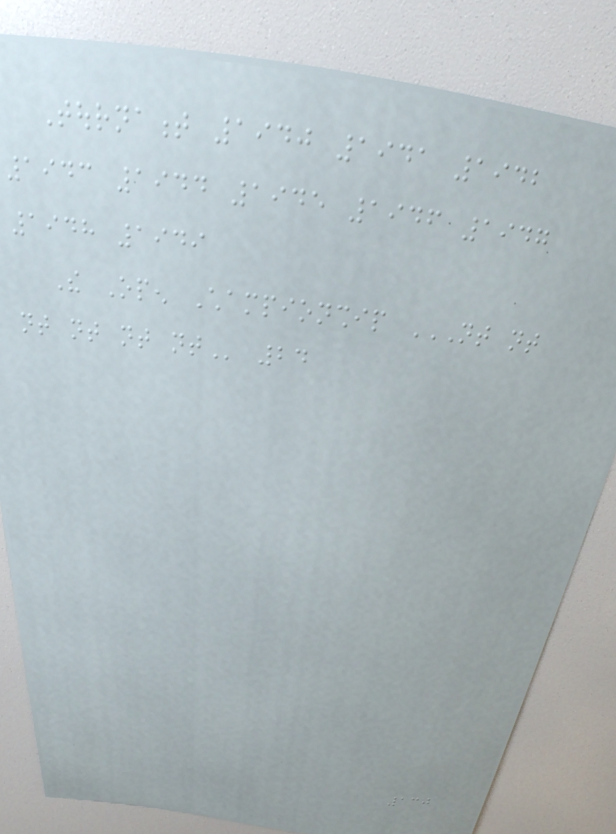Tournament 1940 1941 1942
1943 1944 1945 1946 1947
1948 1949
The Open Championship NT NT
NT NT NT NT 24
130
